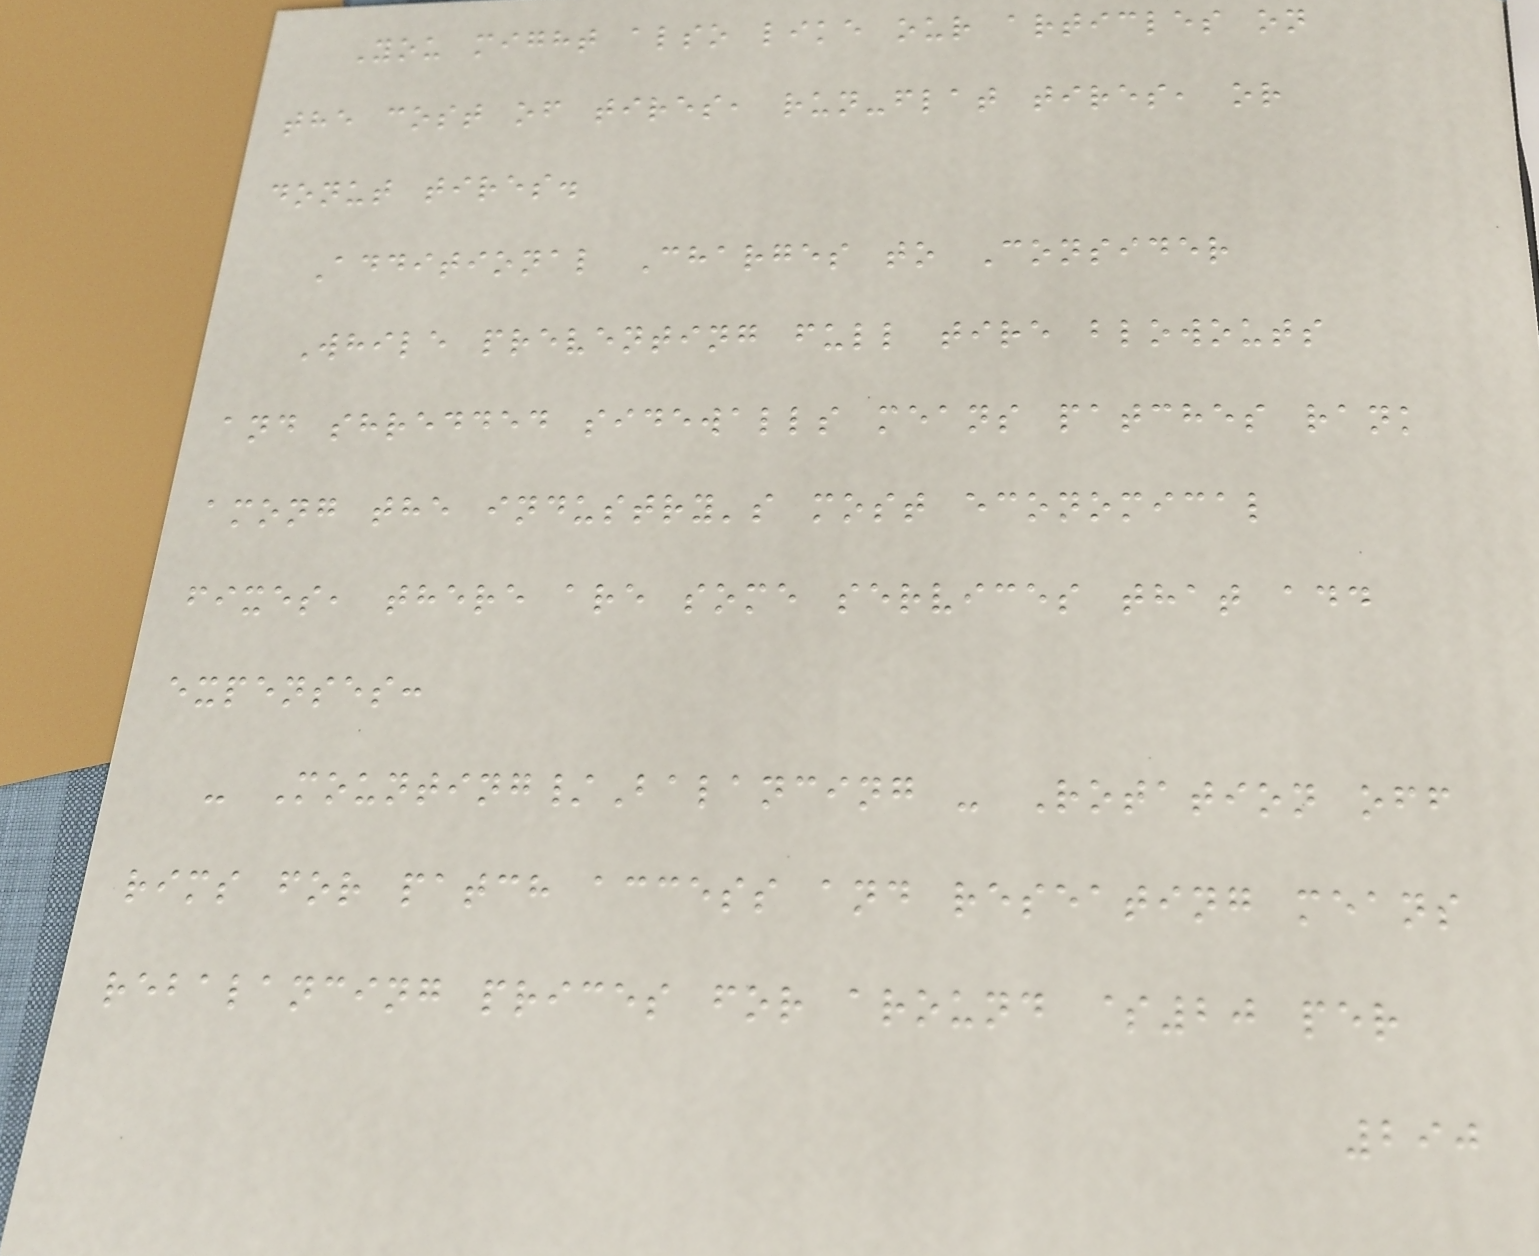You might also like our articles on
the cost of tires, run-flat tires, or
donut tires.
Additional Charges to Consider
While preventing full tire blowouts
and shredded sidewalls means patches rank
among the industry's most economical
fixes, there are some services that add
expenses:
- Mounting/Balancing - Rotation off
rims for patch access and reseating means
rebalancing prices for around $20 per
290
